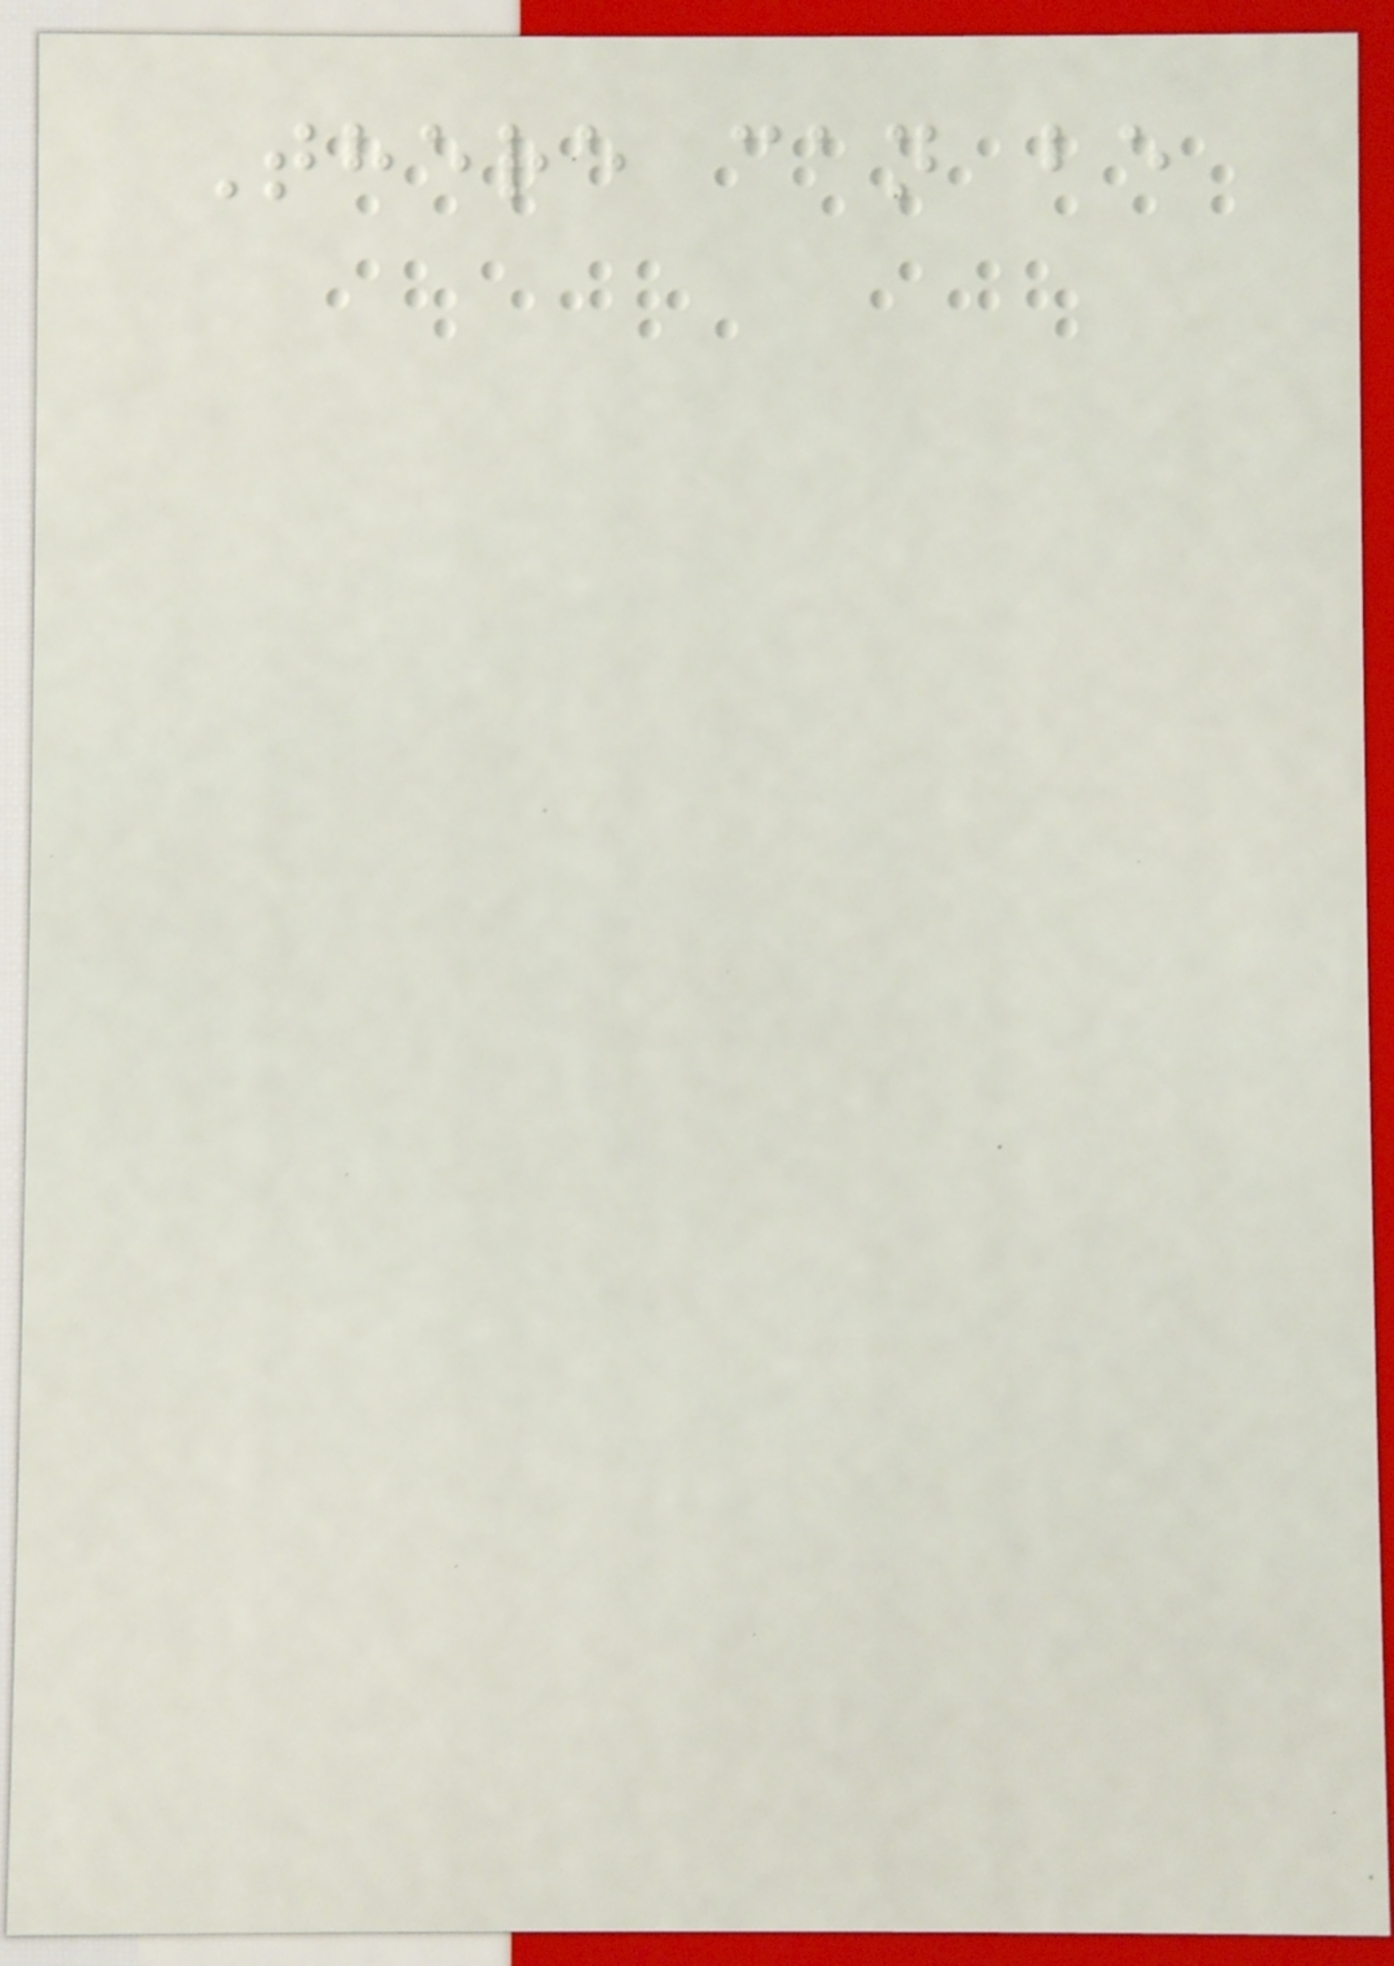There can be
